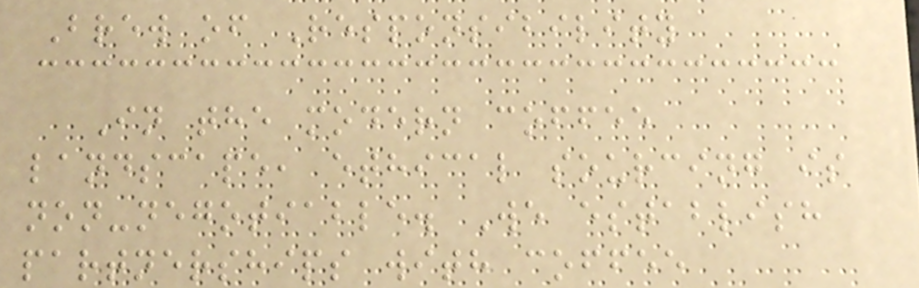Brew of Responsibility
In the modern coffee
landscape, ethical sourcing is
non-negotiable. We establish
partnerships with coffee
